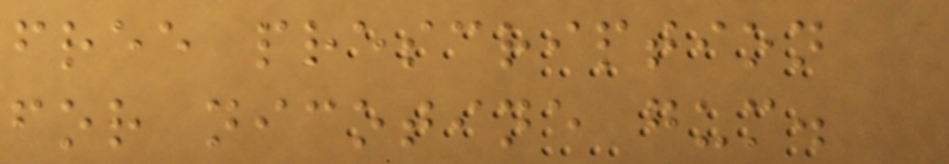free prescription
for nicotine gum.
